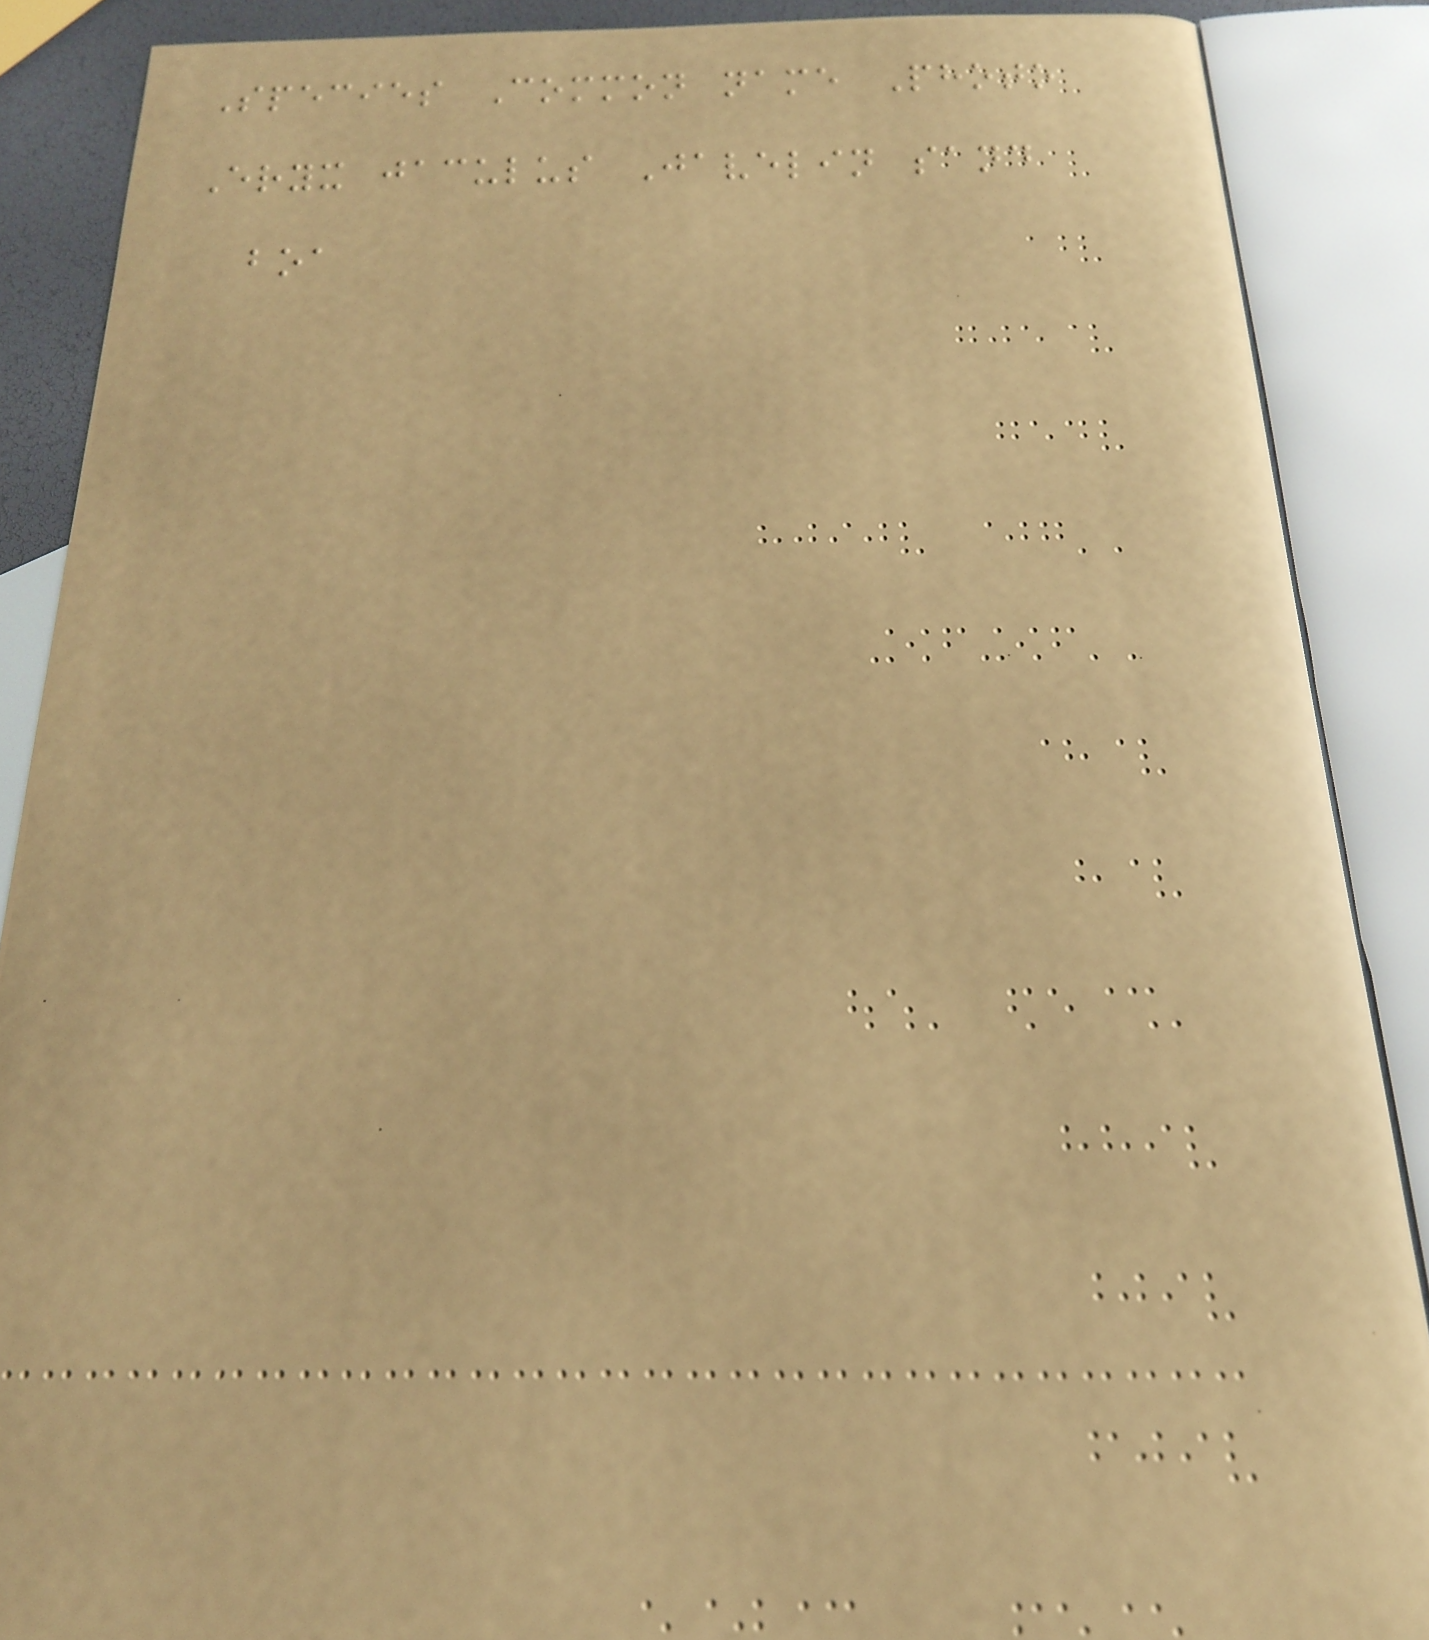Species Common name Photo
Eryx jaculus Javelin sand
boa
